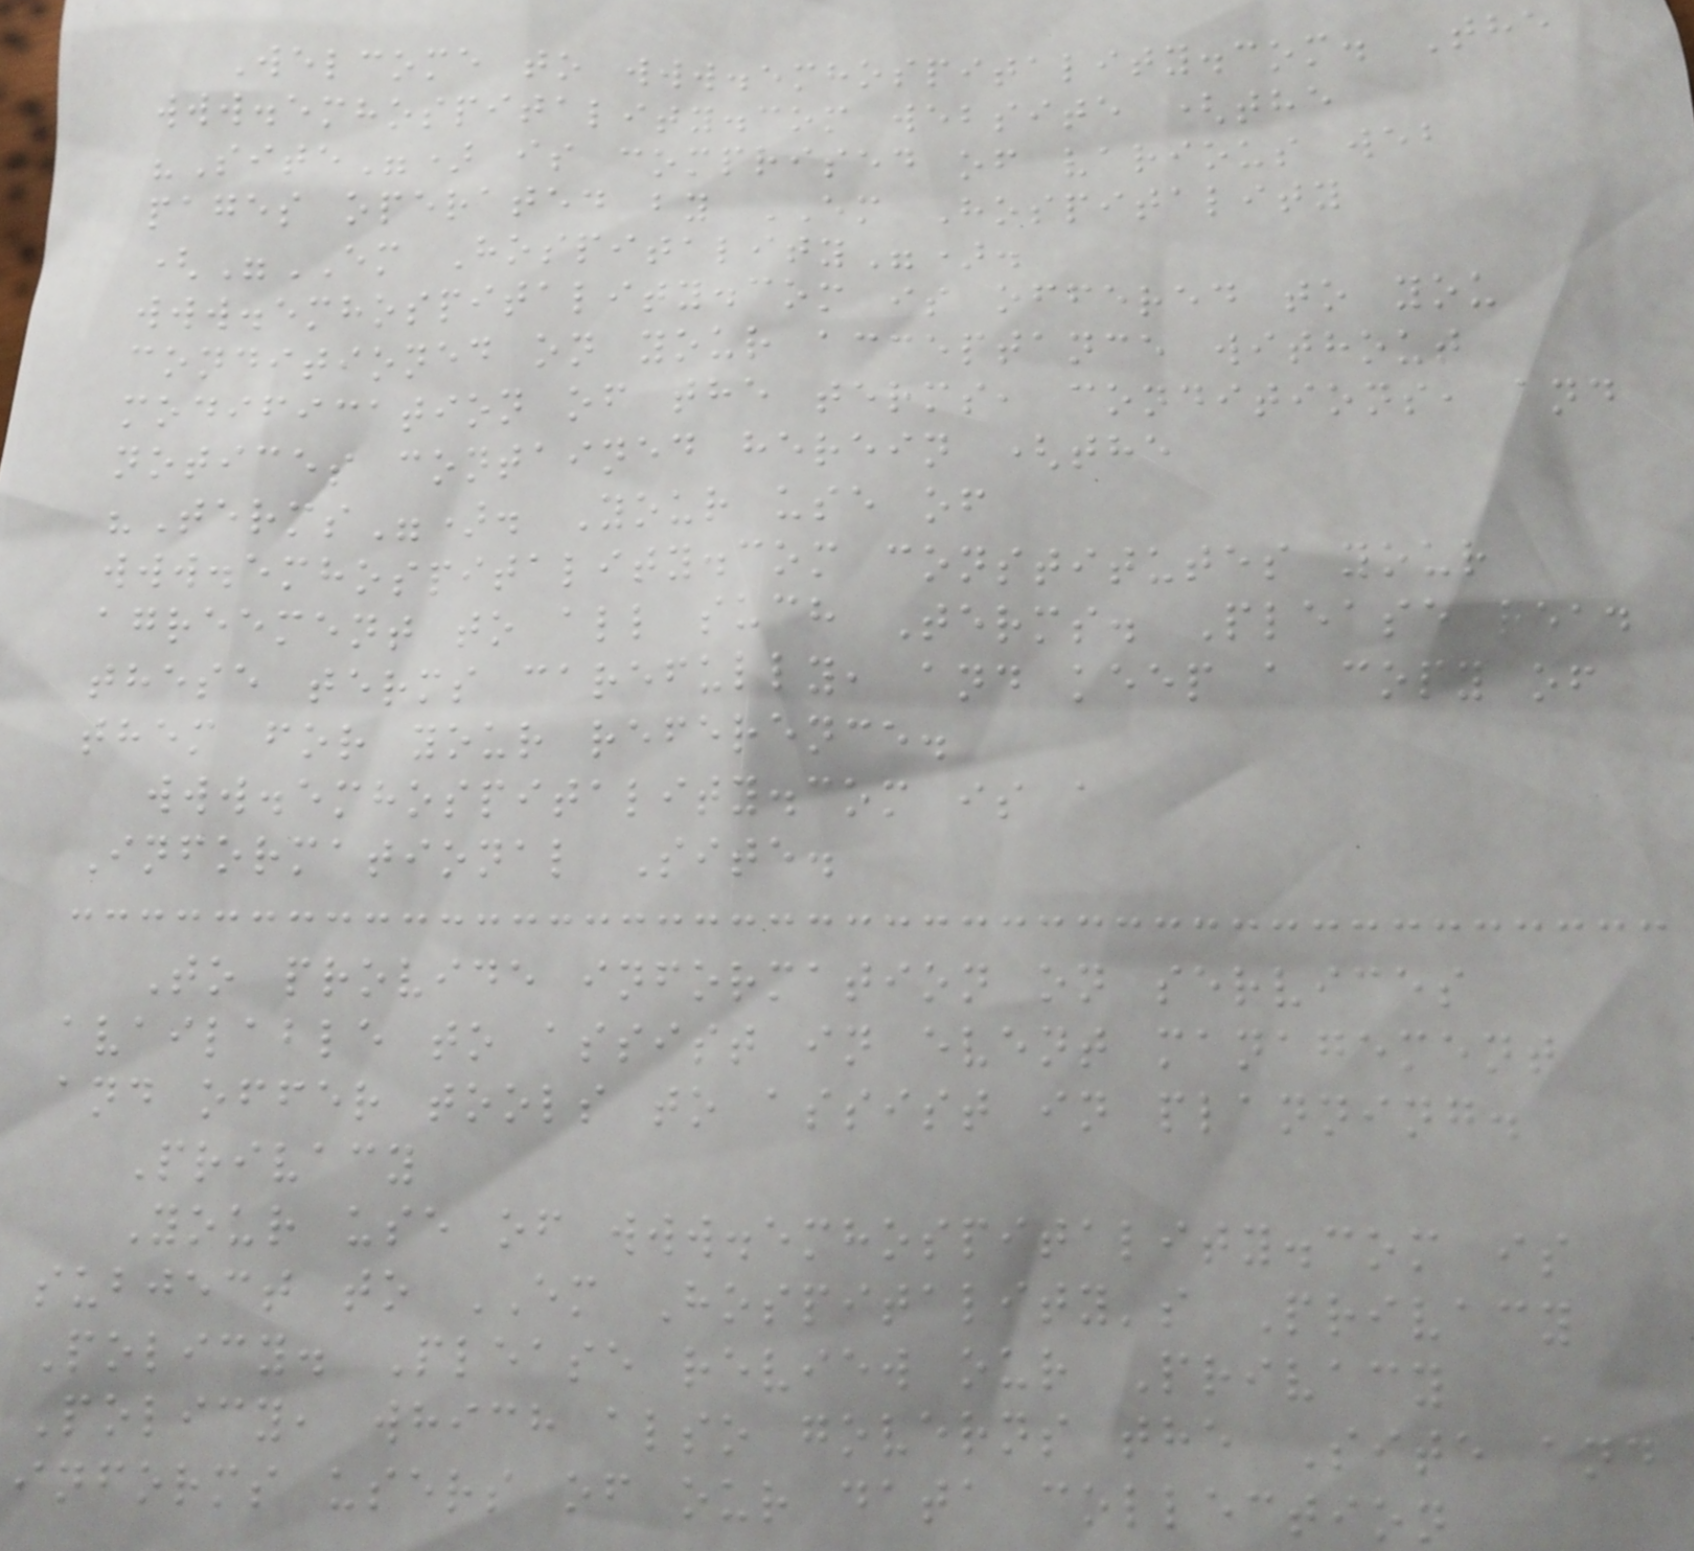Welcome to www.emhospitality.com. The
www.emhospitality.com website (the
"Site") is comprised of various web
pages operated by EM Hospitality
("EM Hospitality").
www.emhospitality.com is offered to you
conditioned on your acceptance without
modification of the terms, conditions, and
notices contained herein (the
"Terms"). Your use of
www.emhospitality.com constitutes your
agreement to all such Terms. Please read
these terms carefully, and keep a copy of
them for your reference.
www.emhospitality.com is a
Informational Site.
To provide information on services
available to assist in event management
and offer tools to assist in planning.
Privacy
Your use of www.emhospitality.com is
subject to EM Hospitality's Privacy
Policy. Please review our Privacy
Policy, which also governs the Site and
informs users of our data collection
